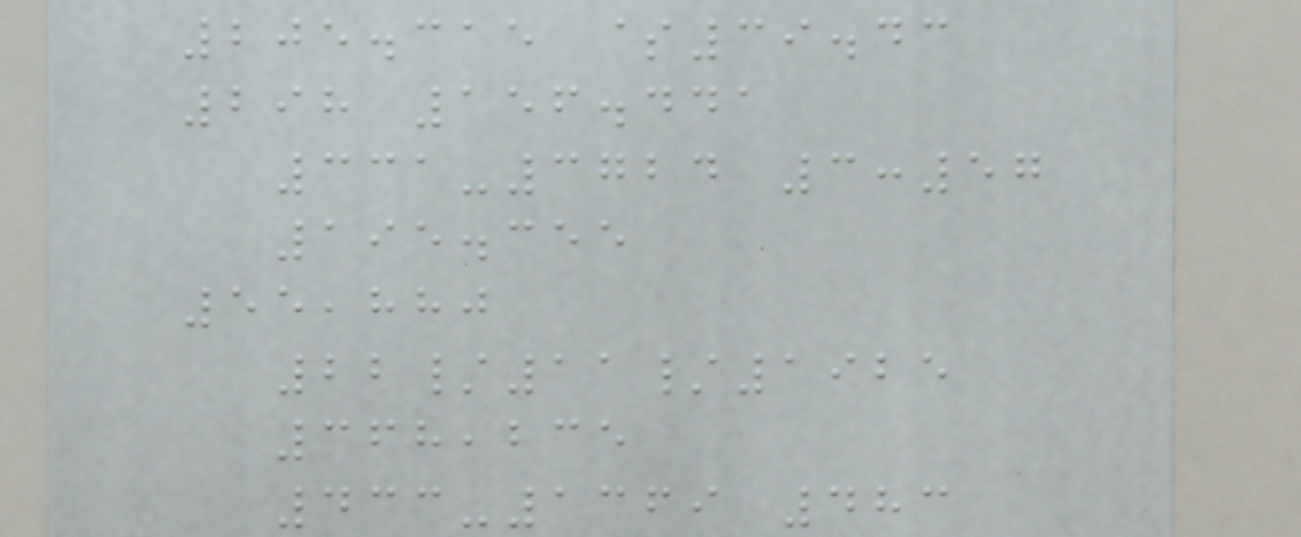205.315 $39.43
298 156.441
331-3724 3:57
195.355
55,880
22/11/1925
368,235
433-1369 483
